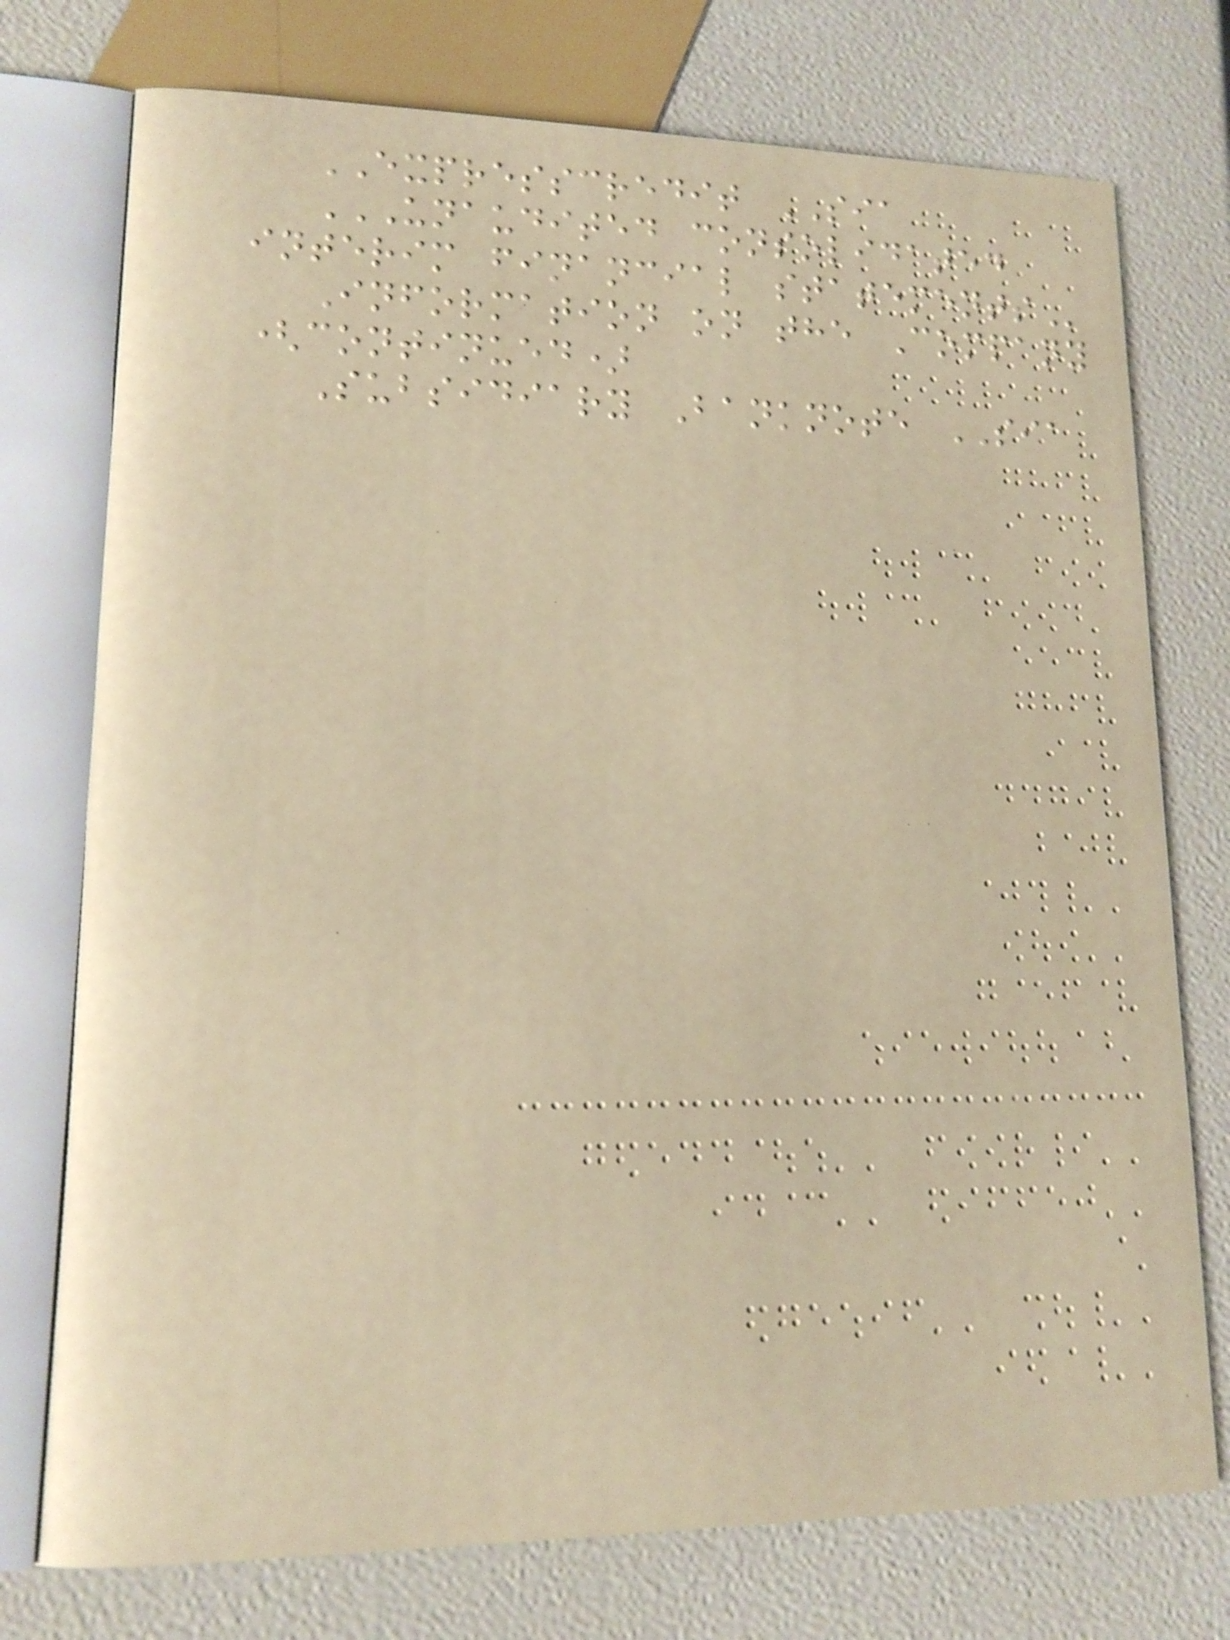EXPRESSCREDIT SIA
UNAUDITED CONSOLIDATED
INTERIM FINANCIAL STATEMENTS
Information on the Company
(continued)
Subsidiary Banknote SIA
